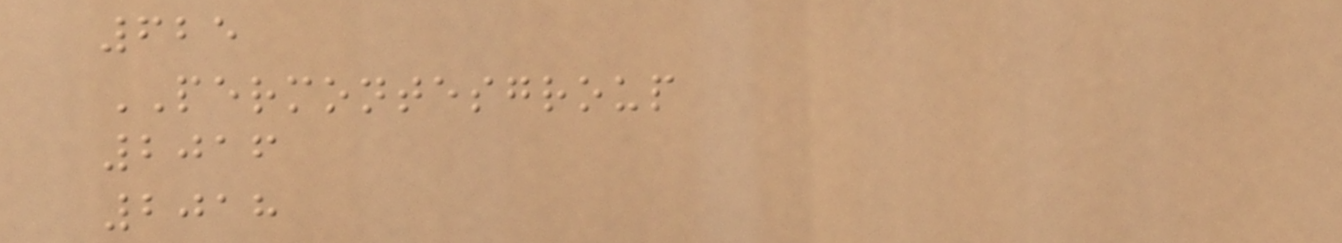625
PERMONTESGROUP
2016
2018
